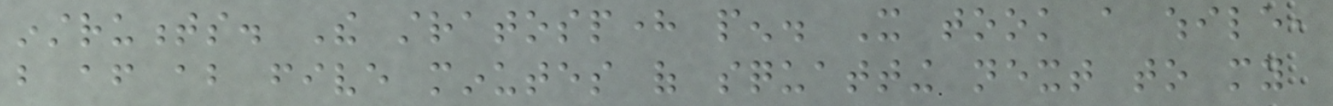instruments. The stratosphere pen. It took a while,
but after about five minutes of squatting next to my
